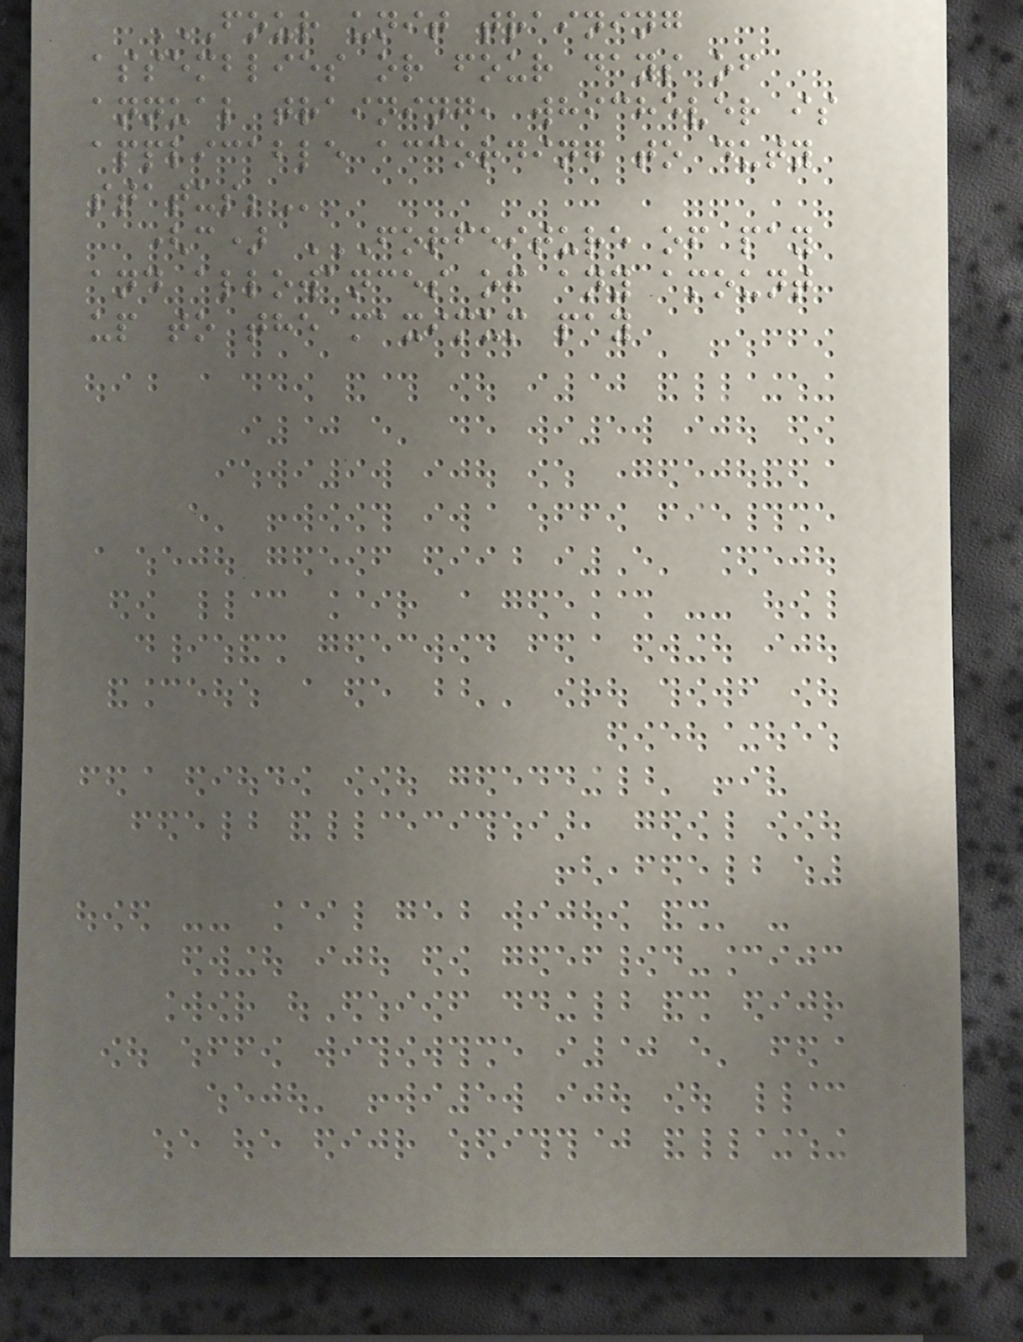FOUR UNIT TRAINING
ASSEMBLIES OR FOUR DAYS OF
ANNUAL TRAINING, WHICHEVER IS
APPLICABLE ACCORDING TO DUTY
STATUS;
(c) FORFEITURE OF PAY
AND ALLOWANCES OF ANY AMOUNT
UP TO THE MAXIMUM PAY
